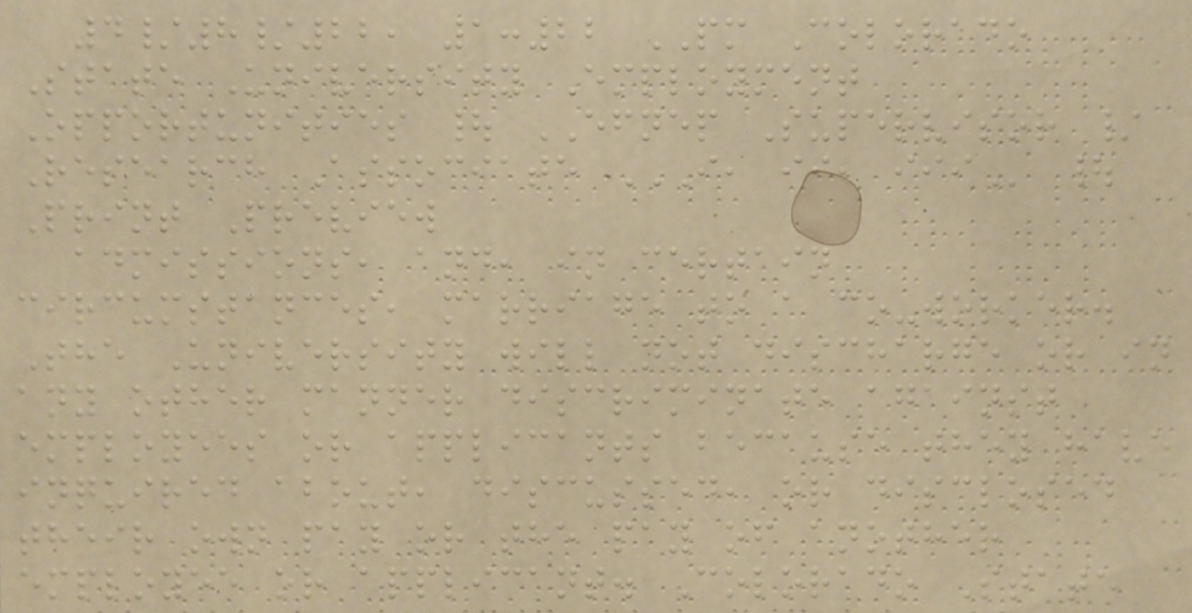4/8/22, 1:22 PM Colorado
State University Employment
Opportunities | EFNEP Supervisor /
Research Associate I, II, III |
Print Preview
admissions, and, in certain
circumstances, marriage to a co-worker.
The University will not discharge or in
any other manner discriminate against
employees or applicants because they have
inquired about, discussed, or disclosed
their own pay or the pay of another
employee or applicant. Colorado State
